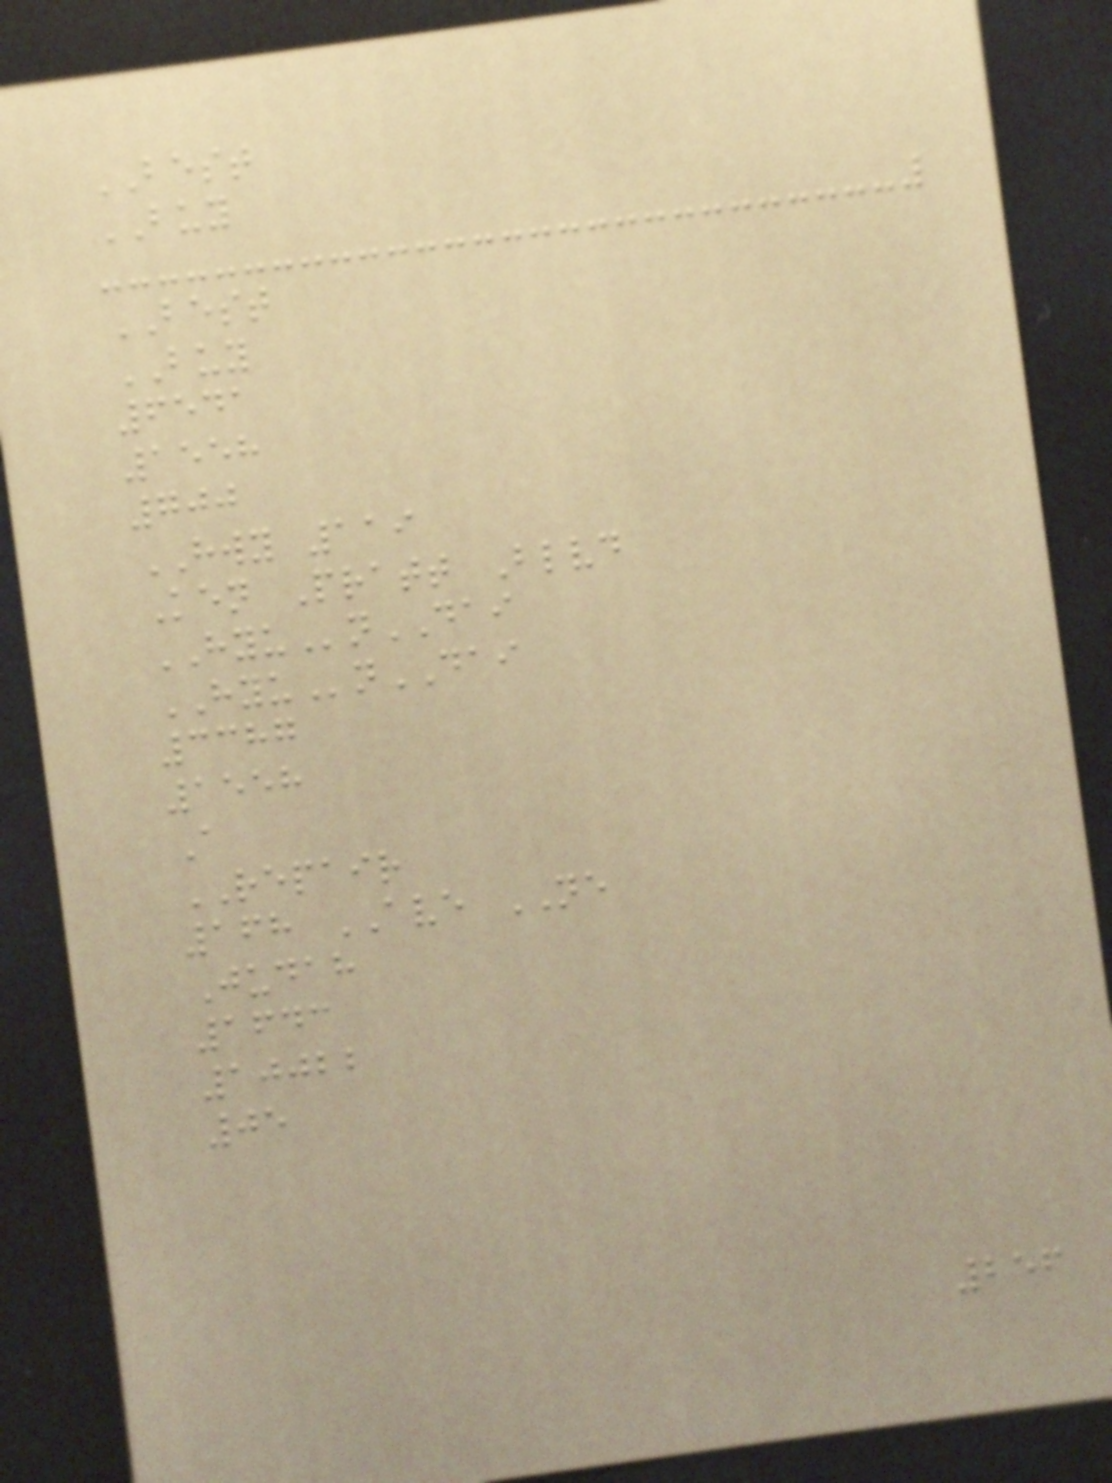BEST
BUY
BEST
BUY
6541
1558
700
HWY 119
Ken Pratt Blvd
HYUnDAI
HYUnDAI
3387
1558
A
REPAIR
168 AVE NE
Judah
1643
10022
05
256
